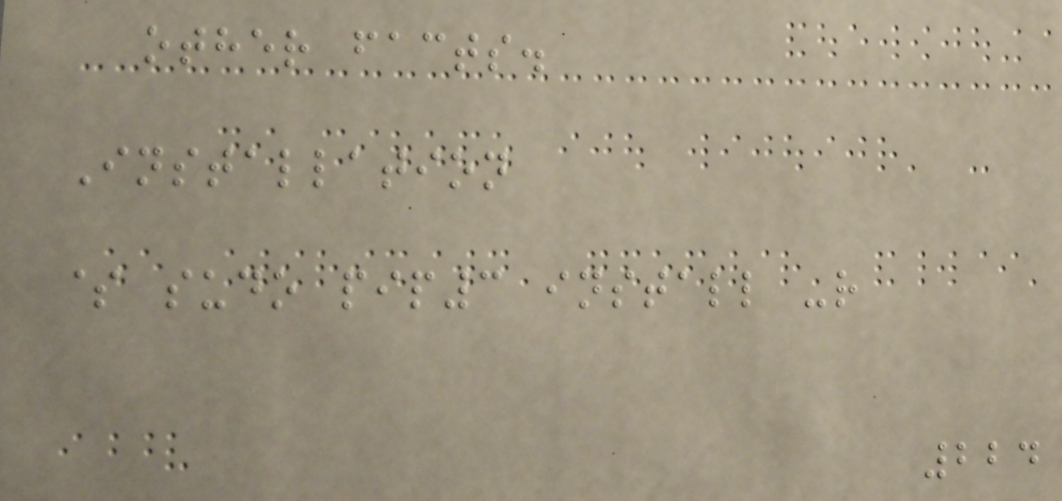other facts.
Installation
$ sudo pip3 install -r
224
